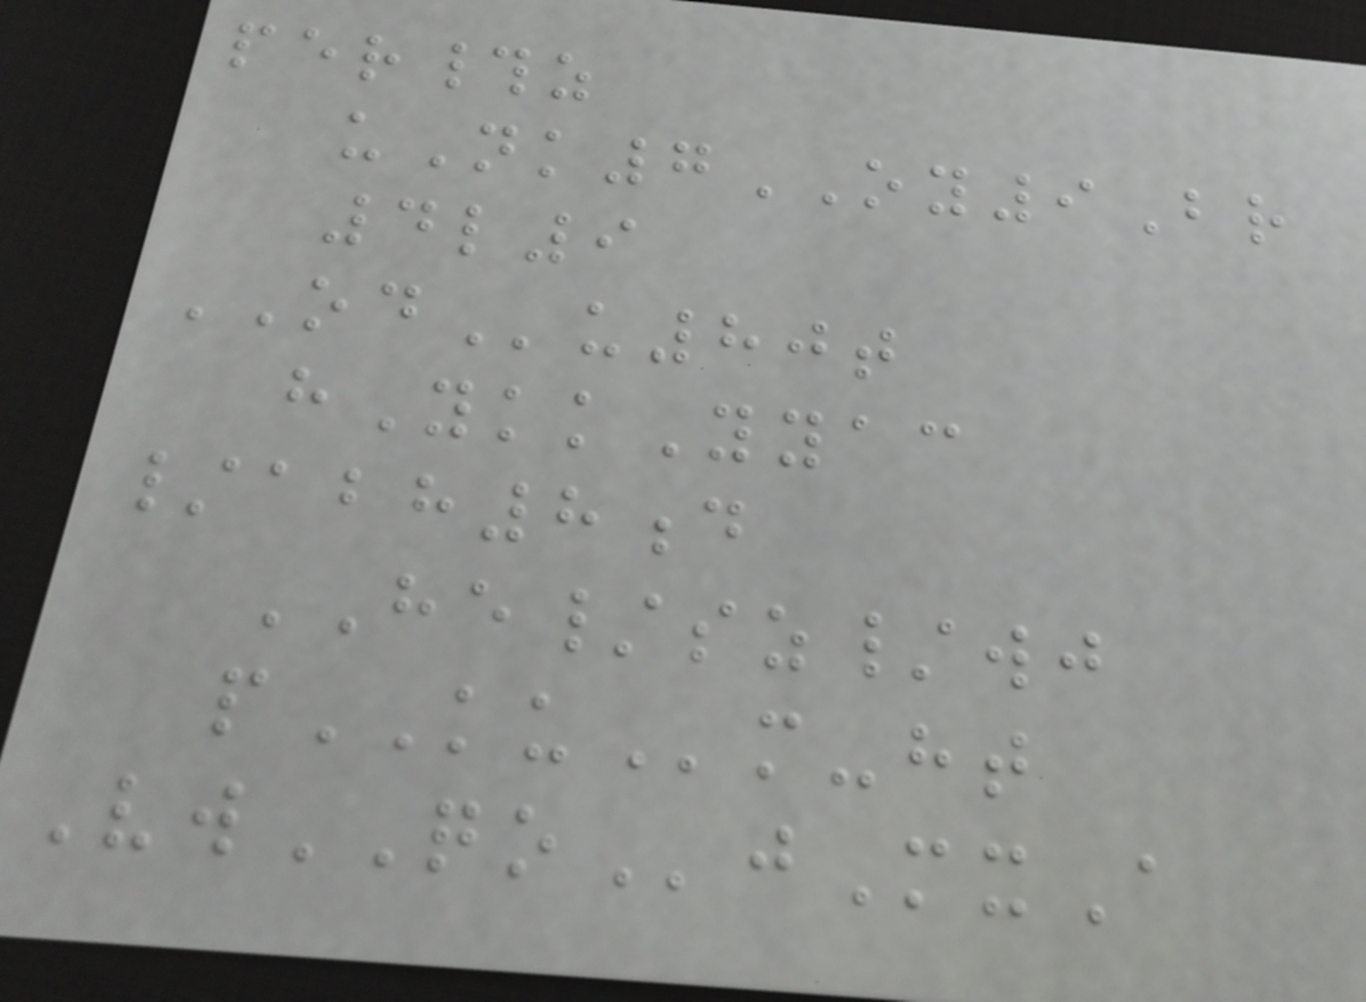per#z
uNk7OY9Br
4l9
ODu80t
hYkkYyac
/abh8d
HE/sz/wj
pKUm-ht
VwQOjMxA
